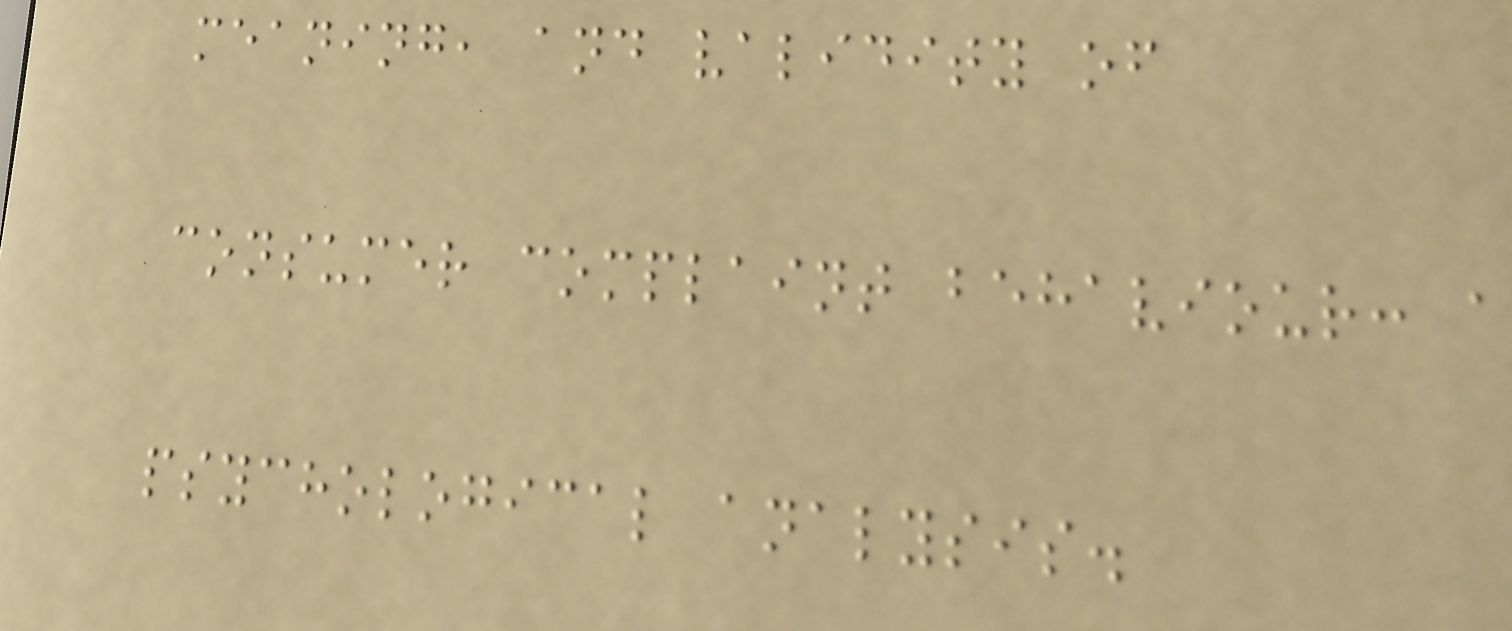meaning, and validity of
consumer complaint behaviour: a
psychological analysis.
